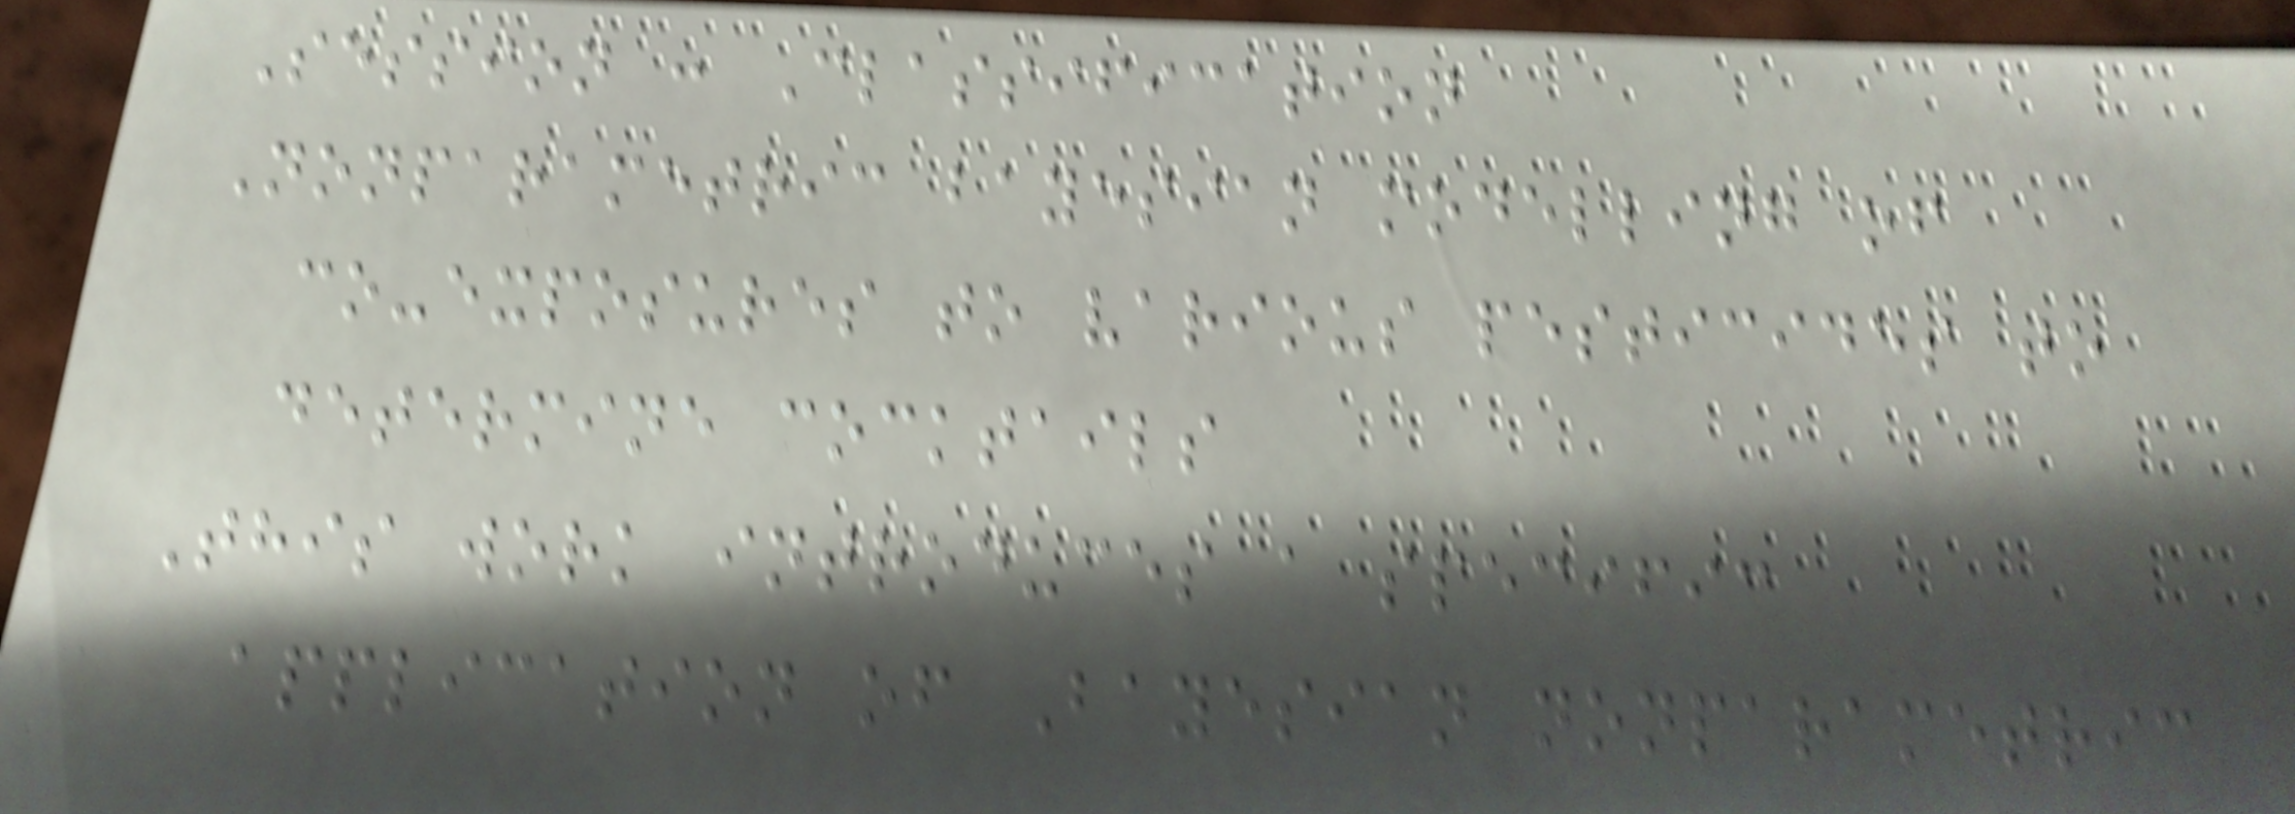Session : Classification
Nonparametric bayesian modelling of
co-exposures to various pesticides to
determine cocktails
This work introduces a specific
application of Bayesian nonparametric
